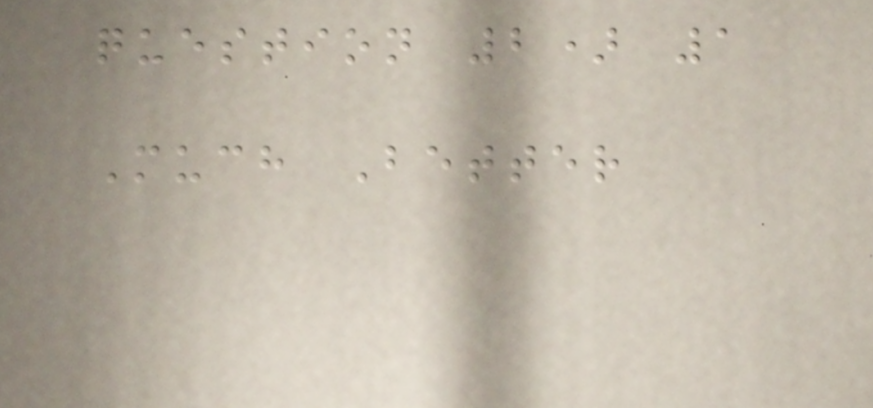question 2) 1
Much Better
